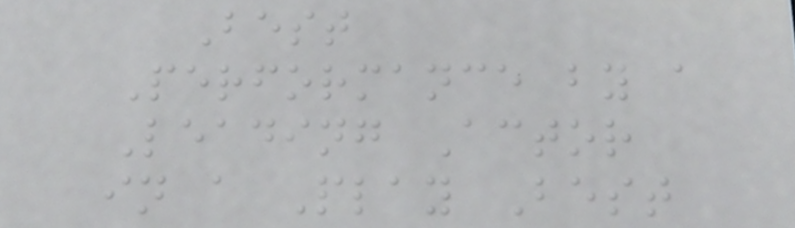Best
Performance by a
Leading Actor
in a Play Best
